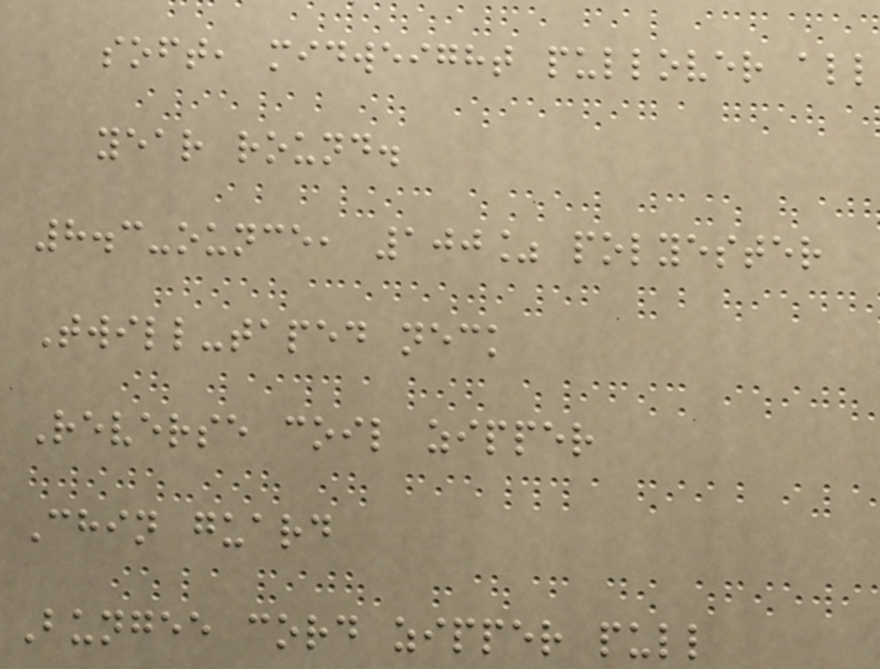soft, midweight pullover all
year round.
8.3-ounce, 100% polyester
Twill-taped neck
Reverse coil zipper
Chin guard
Bungee cord zipper pull
